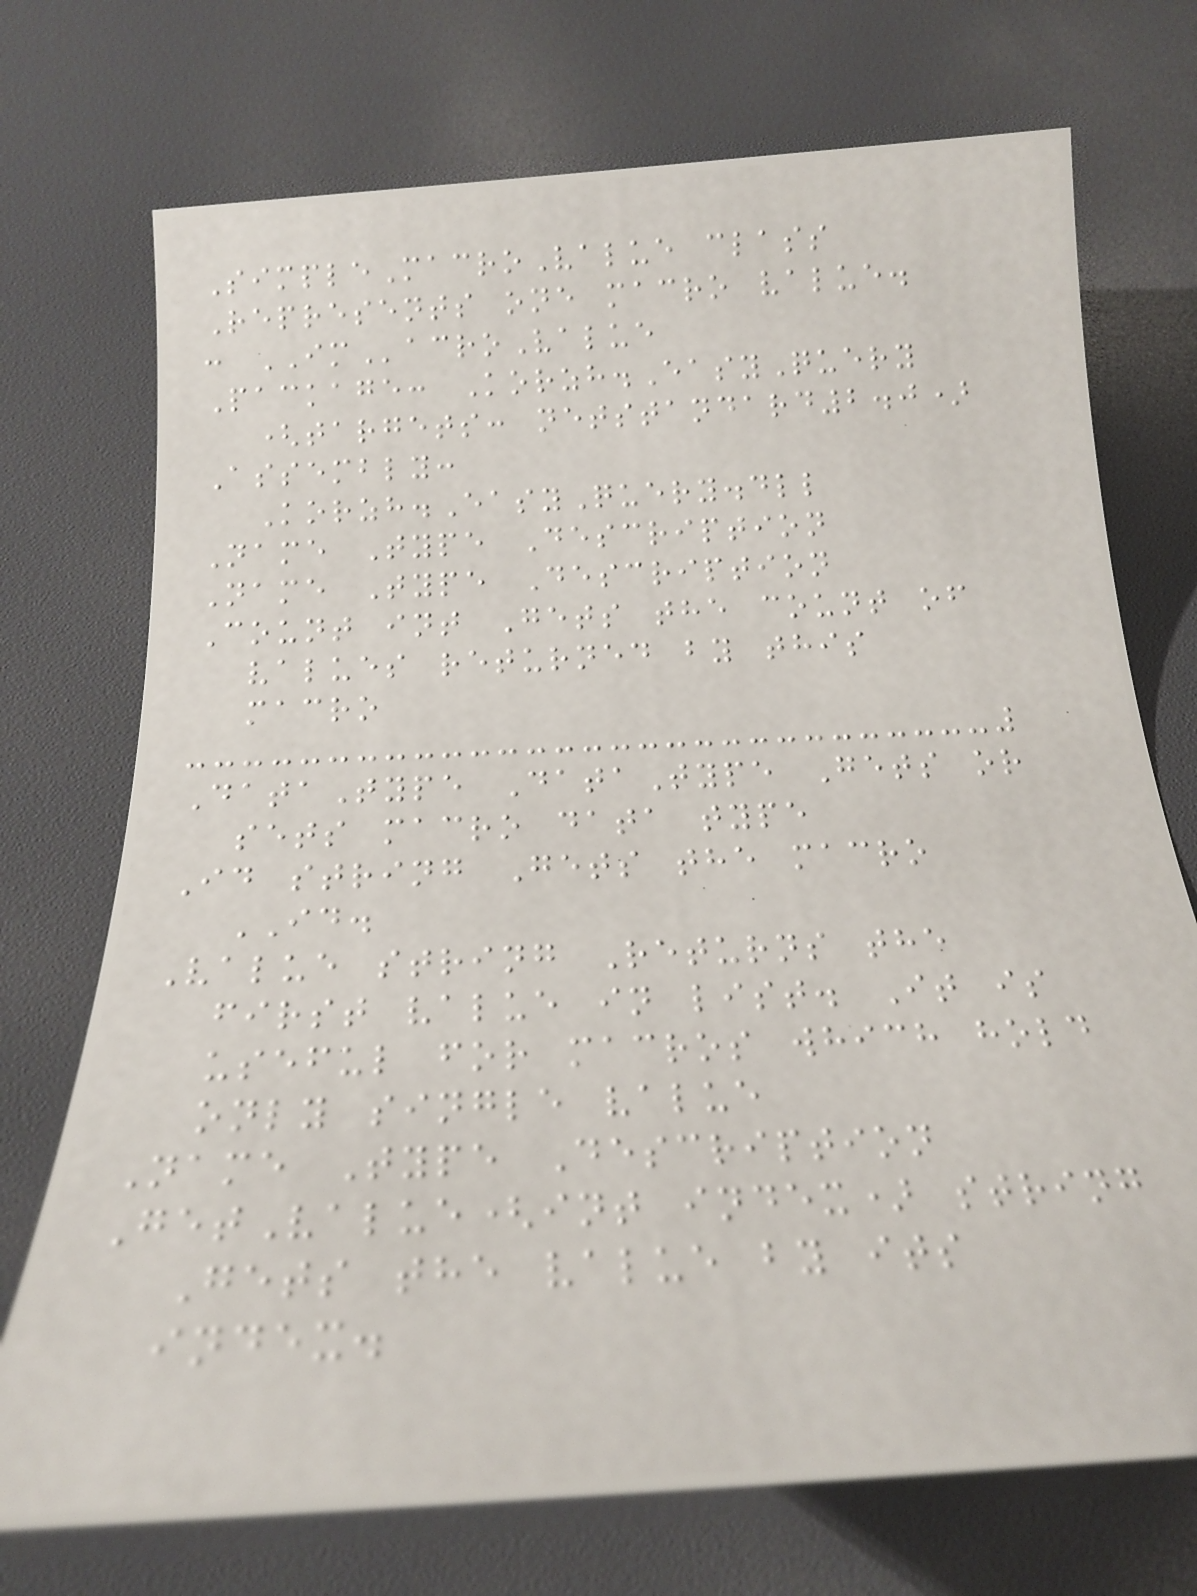SimpleMacroValue class
Represents one macro value.
: IMacroValue
Package: Korzh.EasyQuery
(targets: netstandard2.0)
Assembly:
Korzh.EasyQuery.dll
Name Type Description
Name Type Description
Count int Gets the count of
values returned by this
macro
DataType DataType Gets or
sets macro data type
Id string Gets the macro
ID.
Value string Returns the
first value in list. It is
useful for macros which hold
only single value
Name Type Description
GetValue(int index) string
Gets the value by its
index.
